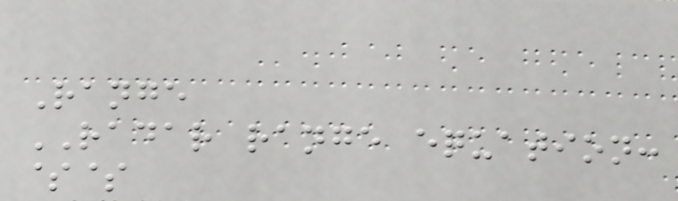Range
RADAR range equation:
$$
